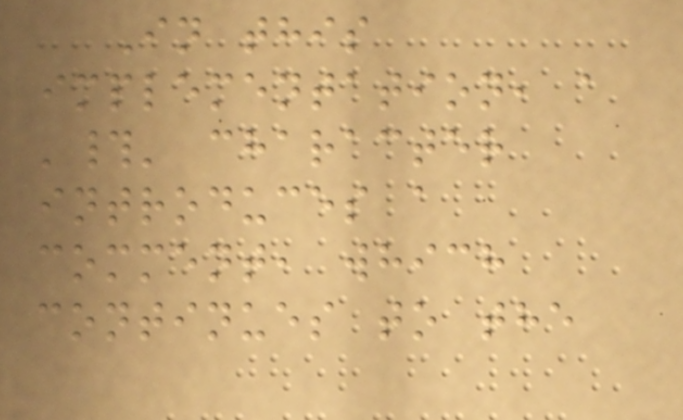In this
implementation, a
'#' character
introduces a
comment, which
continues to the
